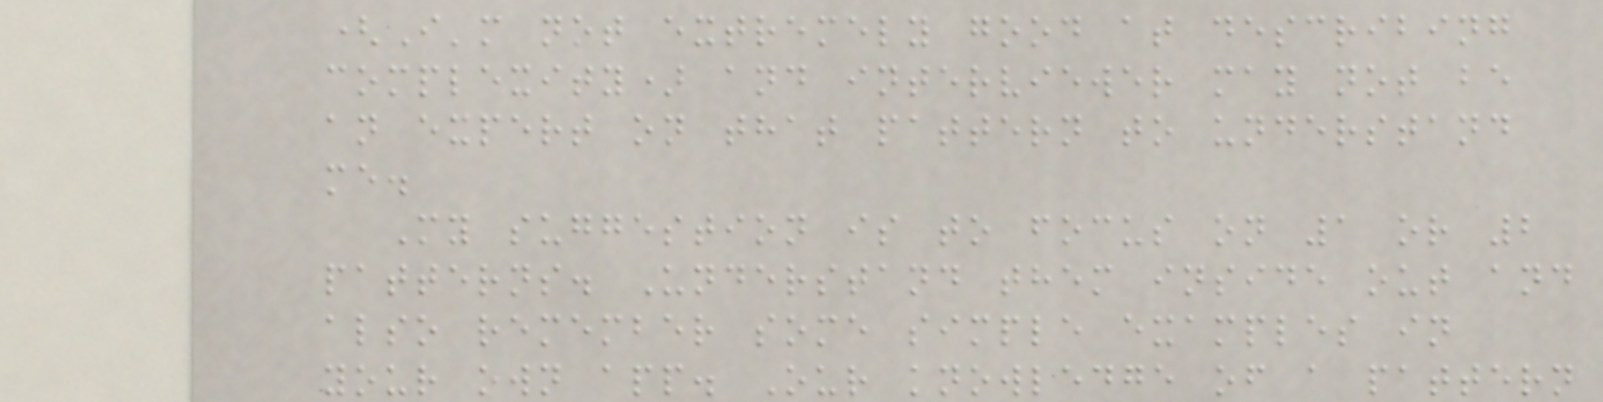(I'm not extremely good at describing
complexity) and interviewer may not be
an expert on that pattern to understand
me.
My suggestion is to focus on 1 or 2
patterns. Understand them inside out and
also remember some simple examples in
your own app. Our knowledge of a pattern
